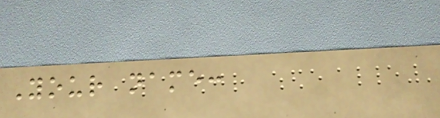Your name:
